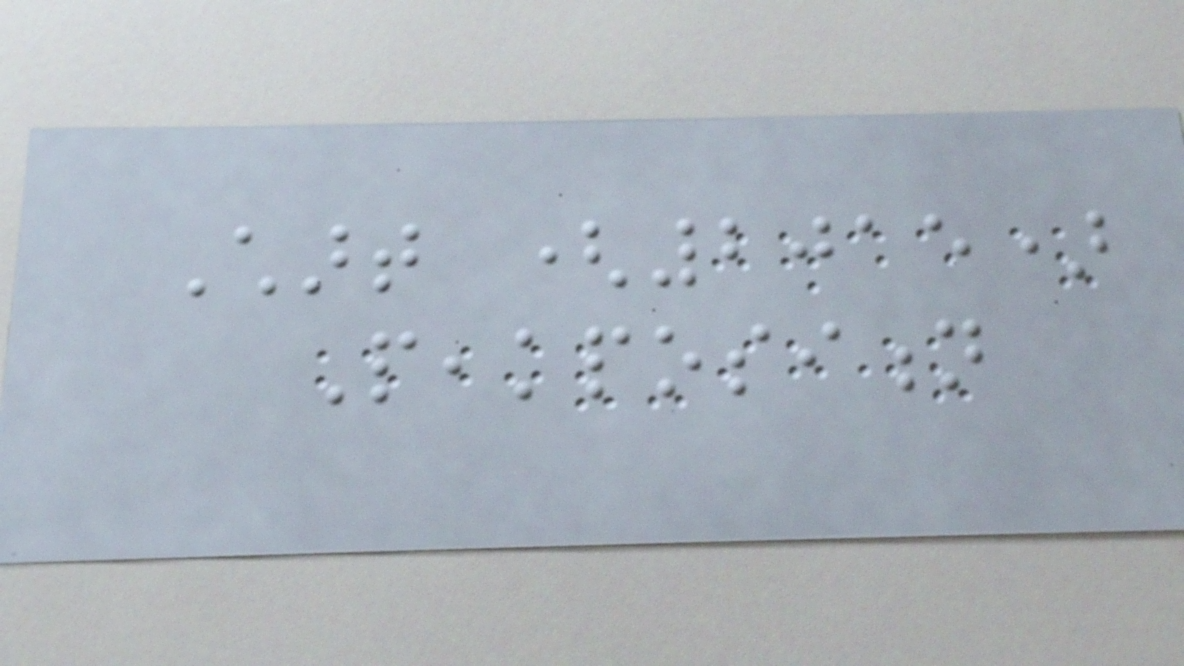Chart (2015)
Peakposition
